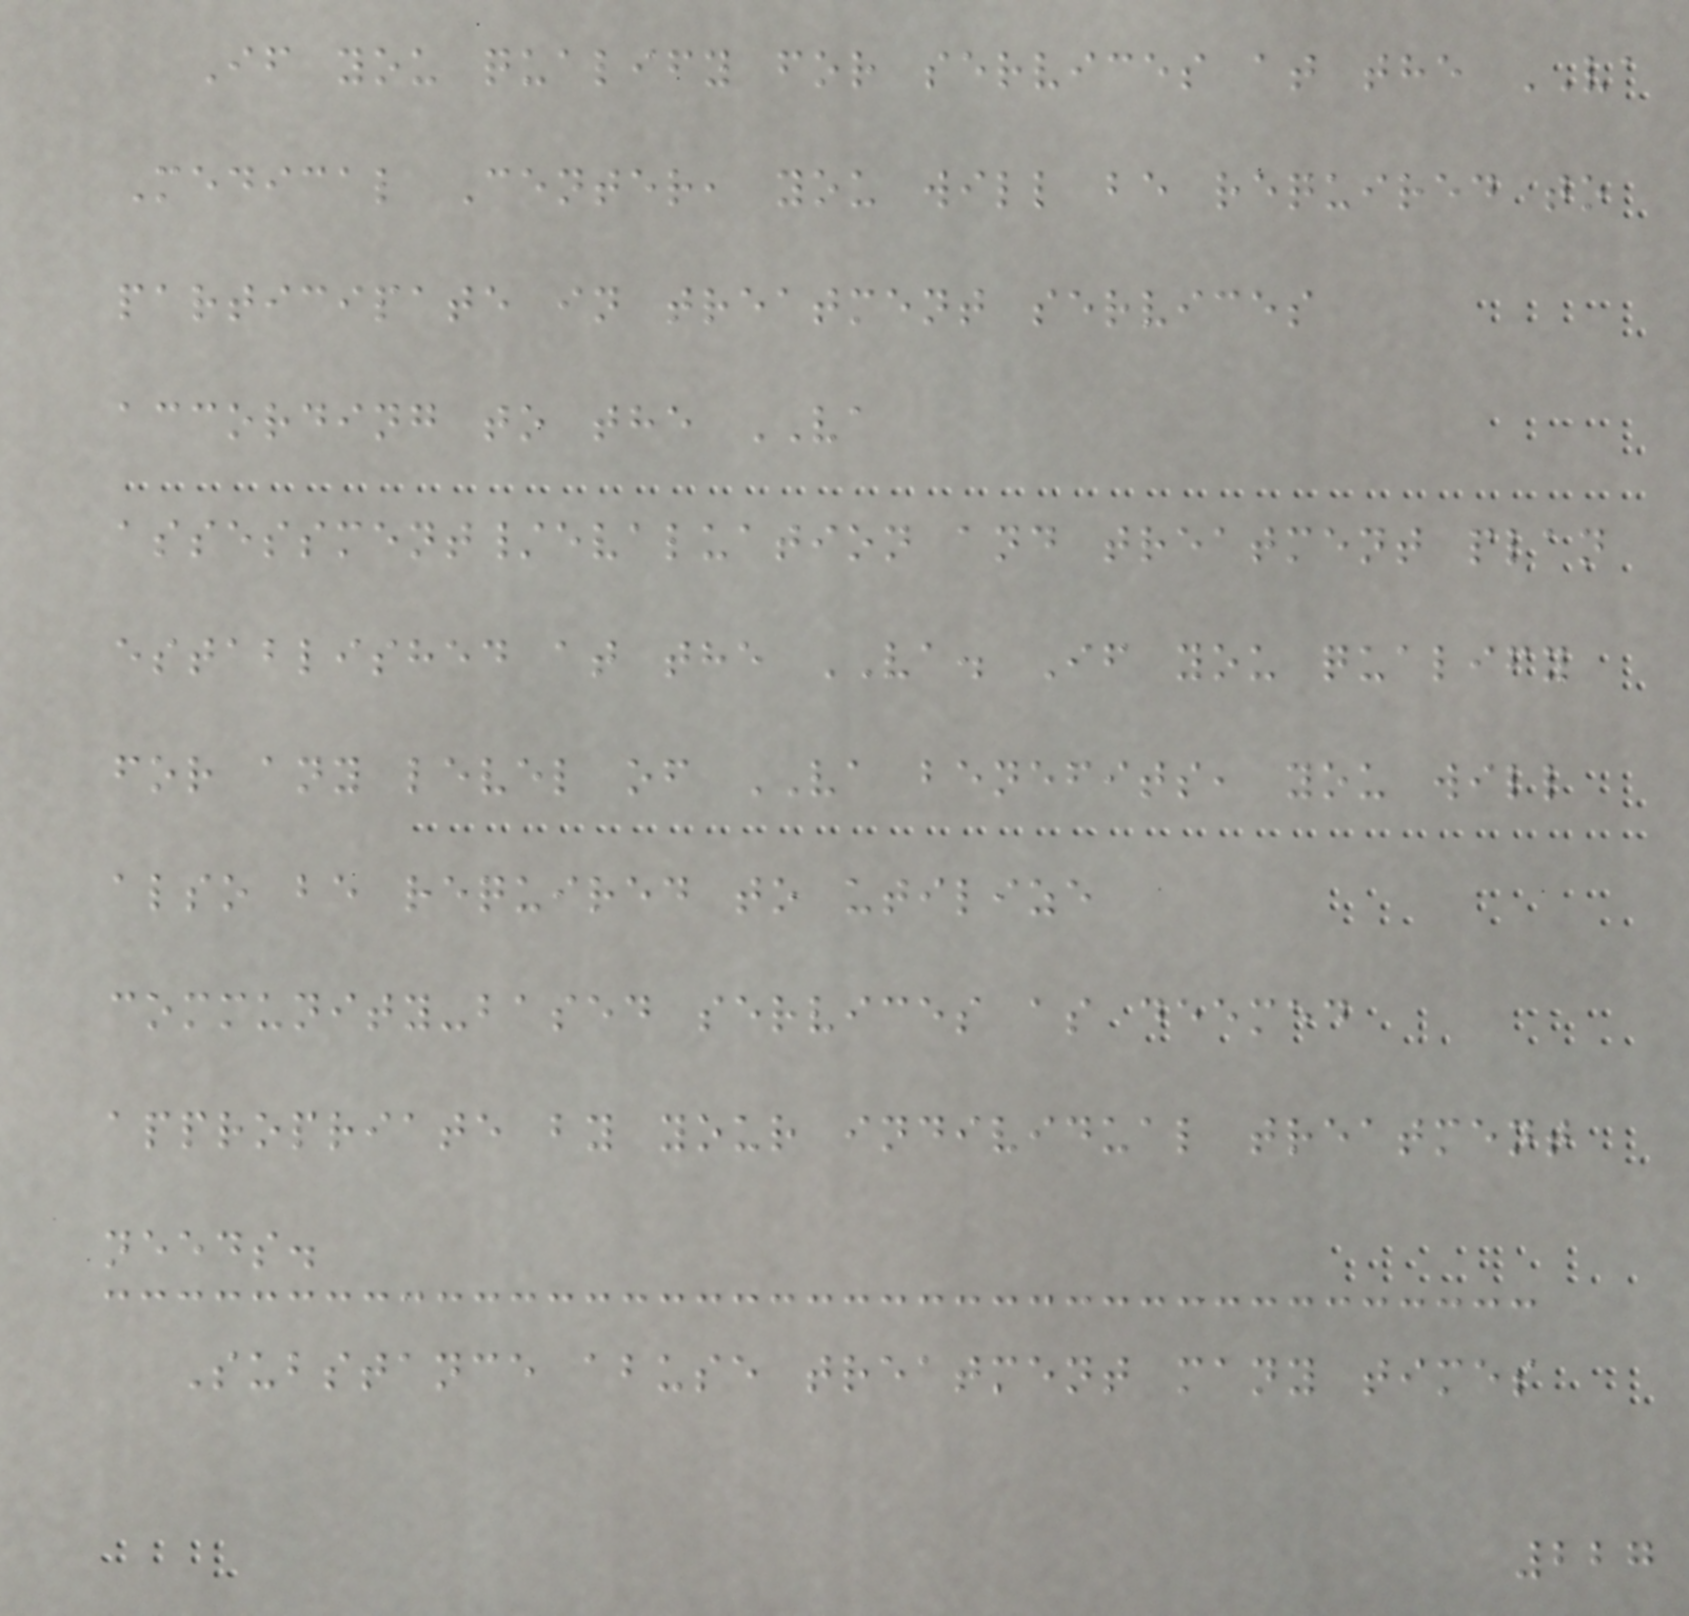If you qualify for services at the VA
Medical Center, you will be required to
participate in treatment services
according to the VA
assessment/evaluation and treatment plan
established at the VA. If you qualify
for any level of VA benefits, you will
also be required to utilize
community-based services as deemed
appropriate by your individual treatment
needs.
Substance abuse treatment many times
227
